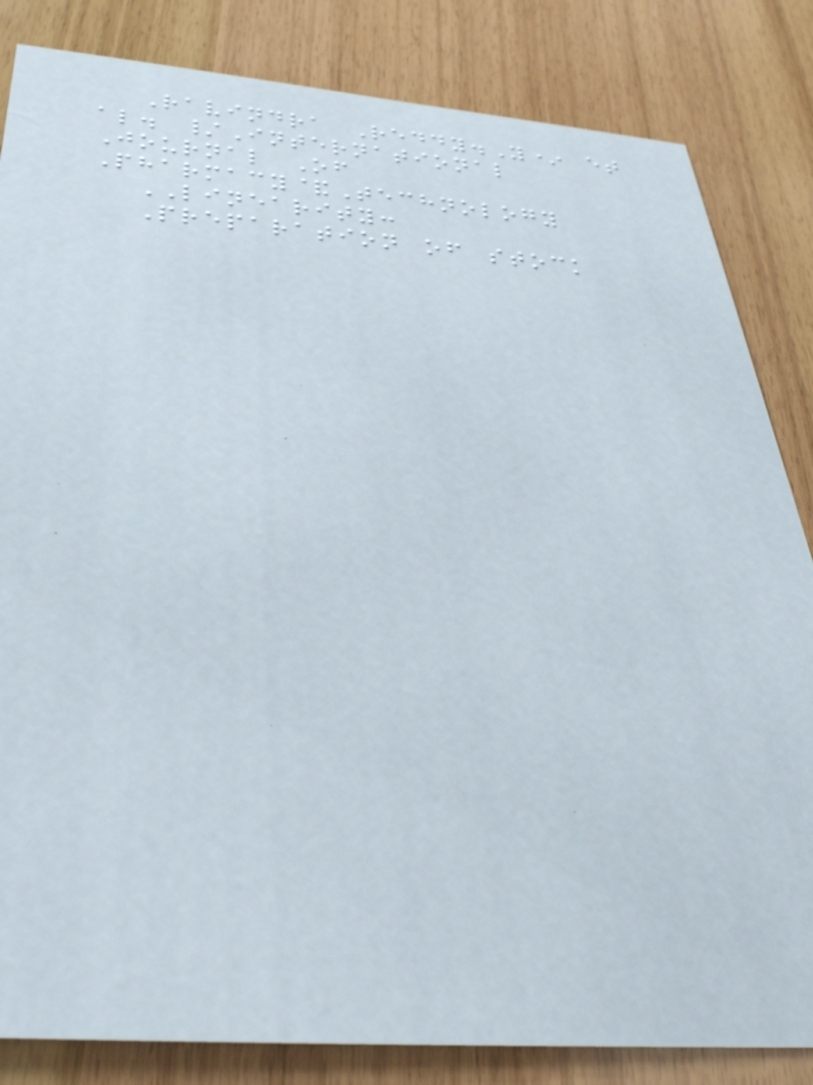Ravindra Reddy.Y* et
al. /International
Journal Of
Pharmacy&Technology
LINEARITY:
Preparation of stock
